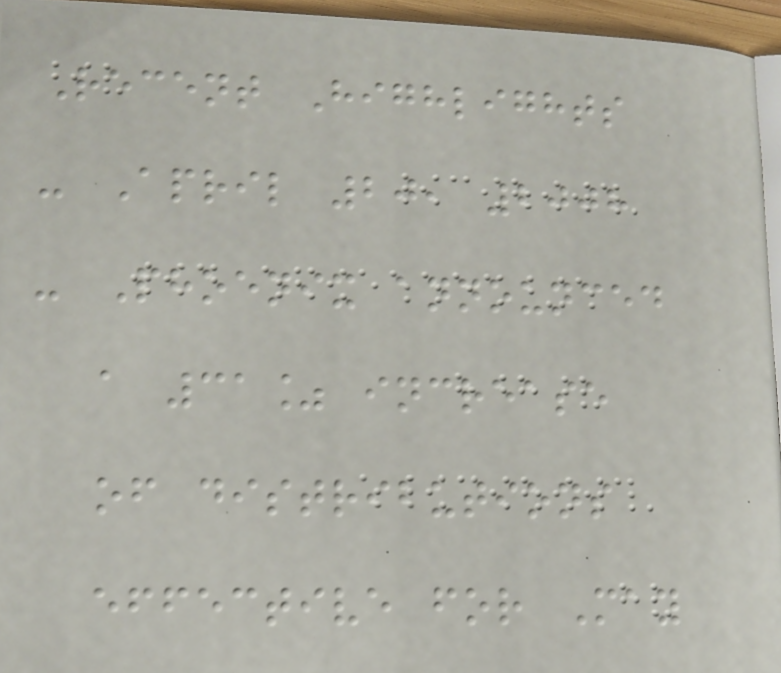Recent Highlights
- April 20, 2008
- Phoenix announced
a 31% increase
of distributions
effective for May
